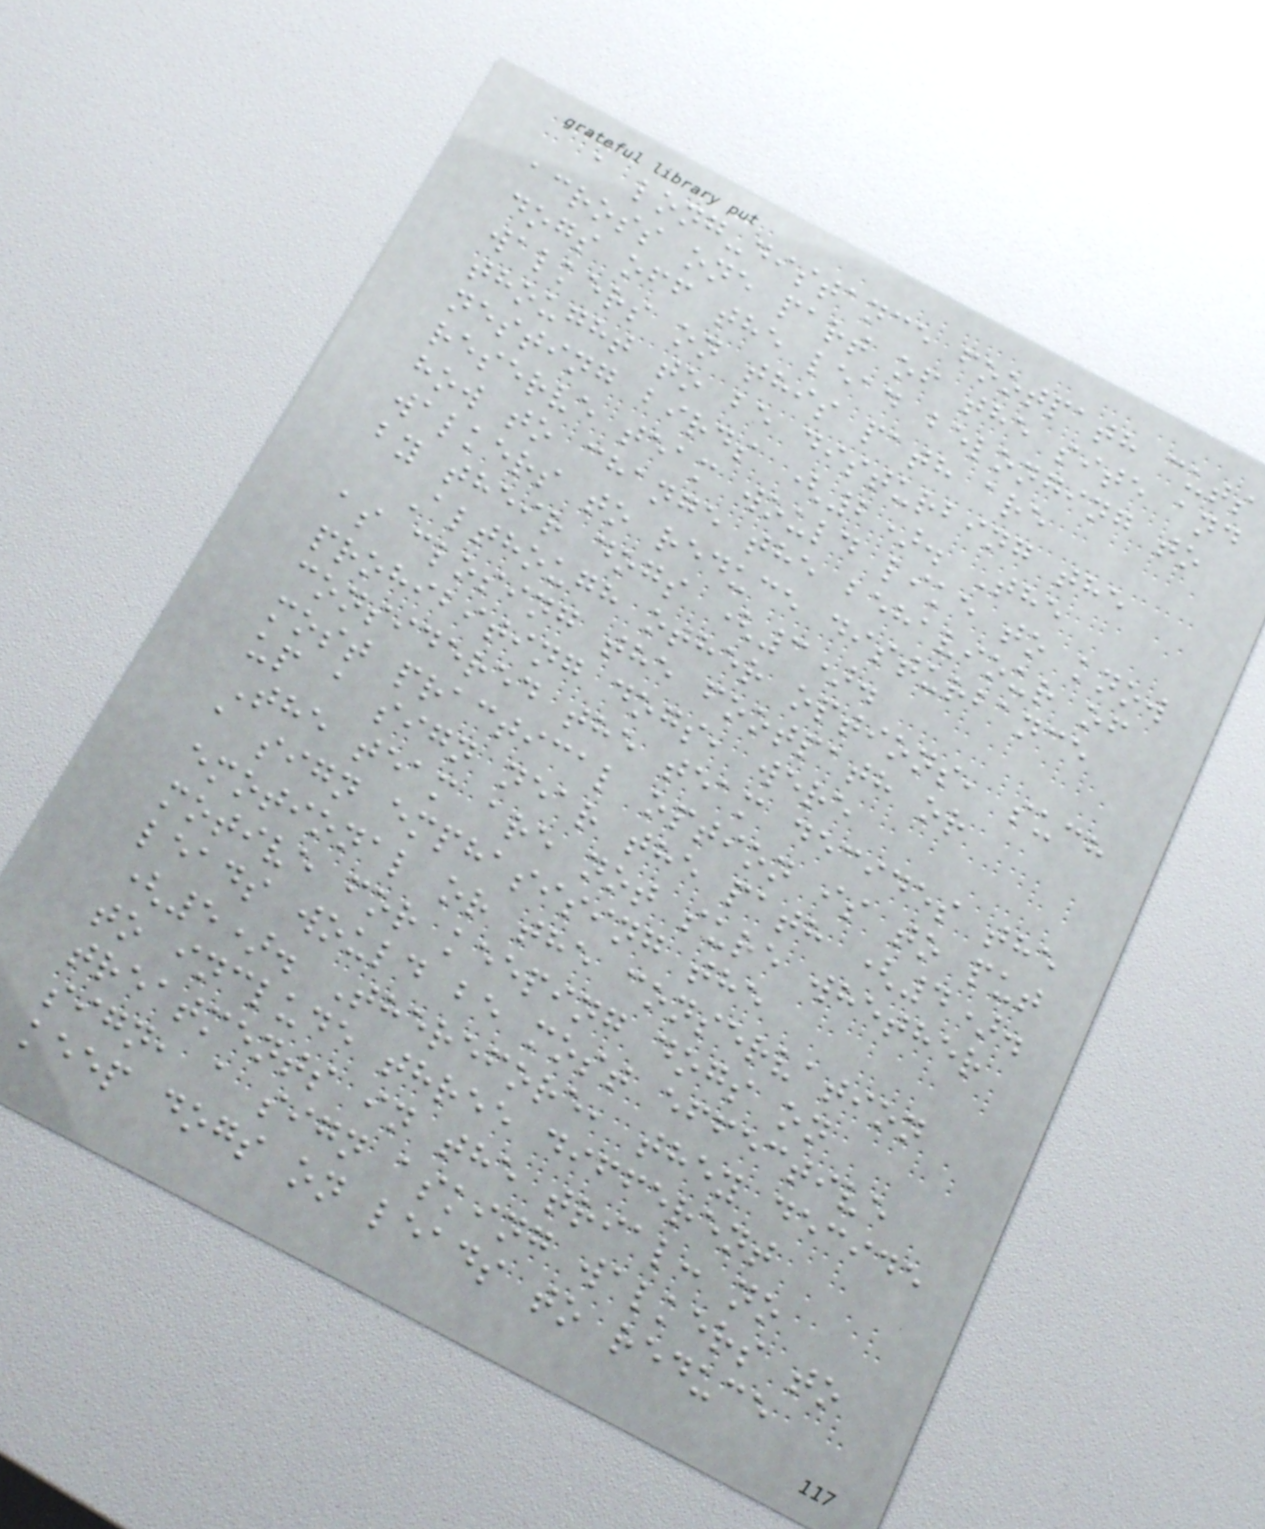a long-distance footpath cuts
across one part of the site and
dogs off the lead belonging to
walkers on this path are
thought to be disturbing the
nesting birds (2). The
reserve team would like to know
how to change the behaviour of
walkers to reduce disturbance
by their dogs (3).
Although other options, such
as closing the footpath or
prohibiting dogs, were
considered the team decides the
most practical option is to put
up a sign near the path (4).
The team are not sure whether
a sign emphasising the
emotional or the conservation
motive for keeping dogs on
leads would be most effective
(5). Therefore, they decide
to include three different
treatments in the trial: no
sign, a sign asking walkers to
keep dogs on leads to reduce
